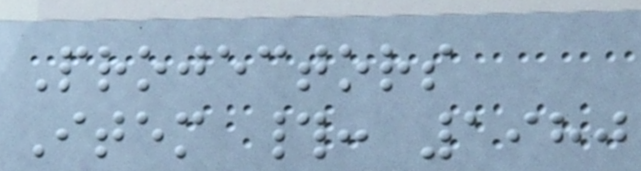Projectors
Item #: 1980
